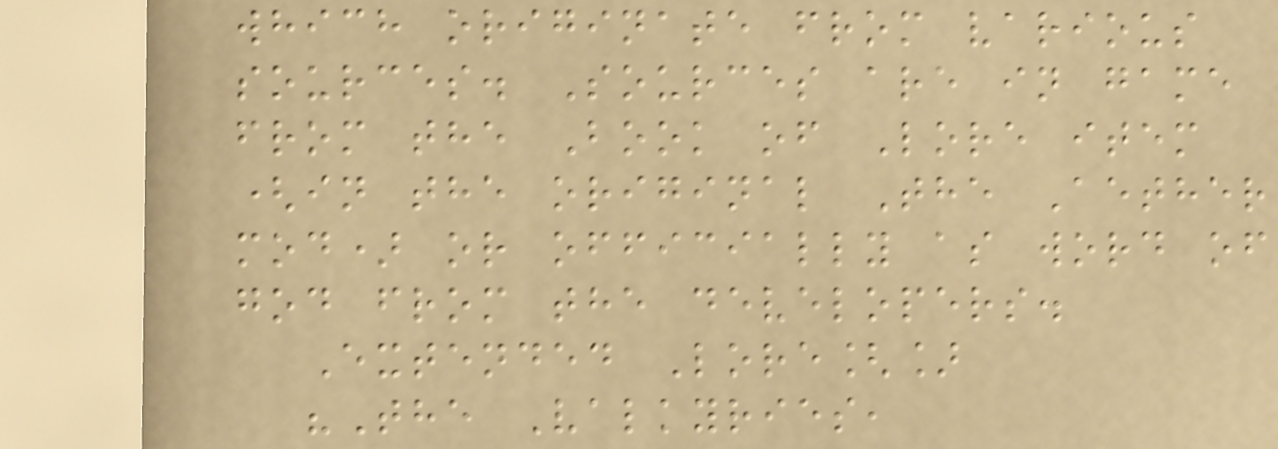which originate from various
sources. Sources are in game
from the Book of Lore item
(in the original The Aether
mod) or officially as word of
god from the developers.
Extended Lore[]
"The Valkyries,
